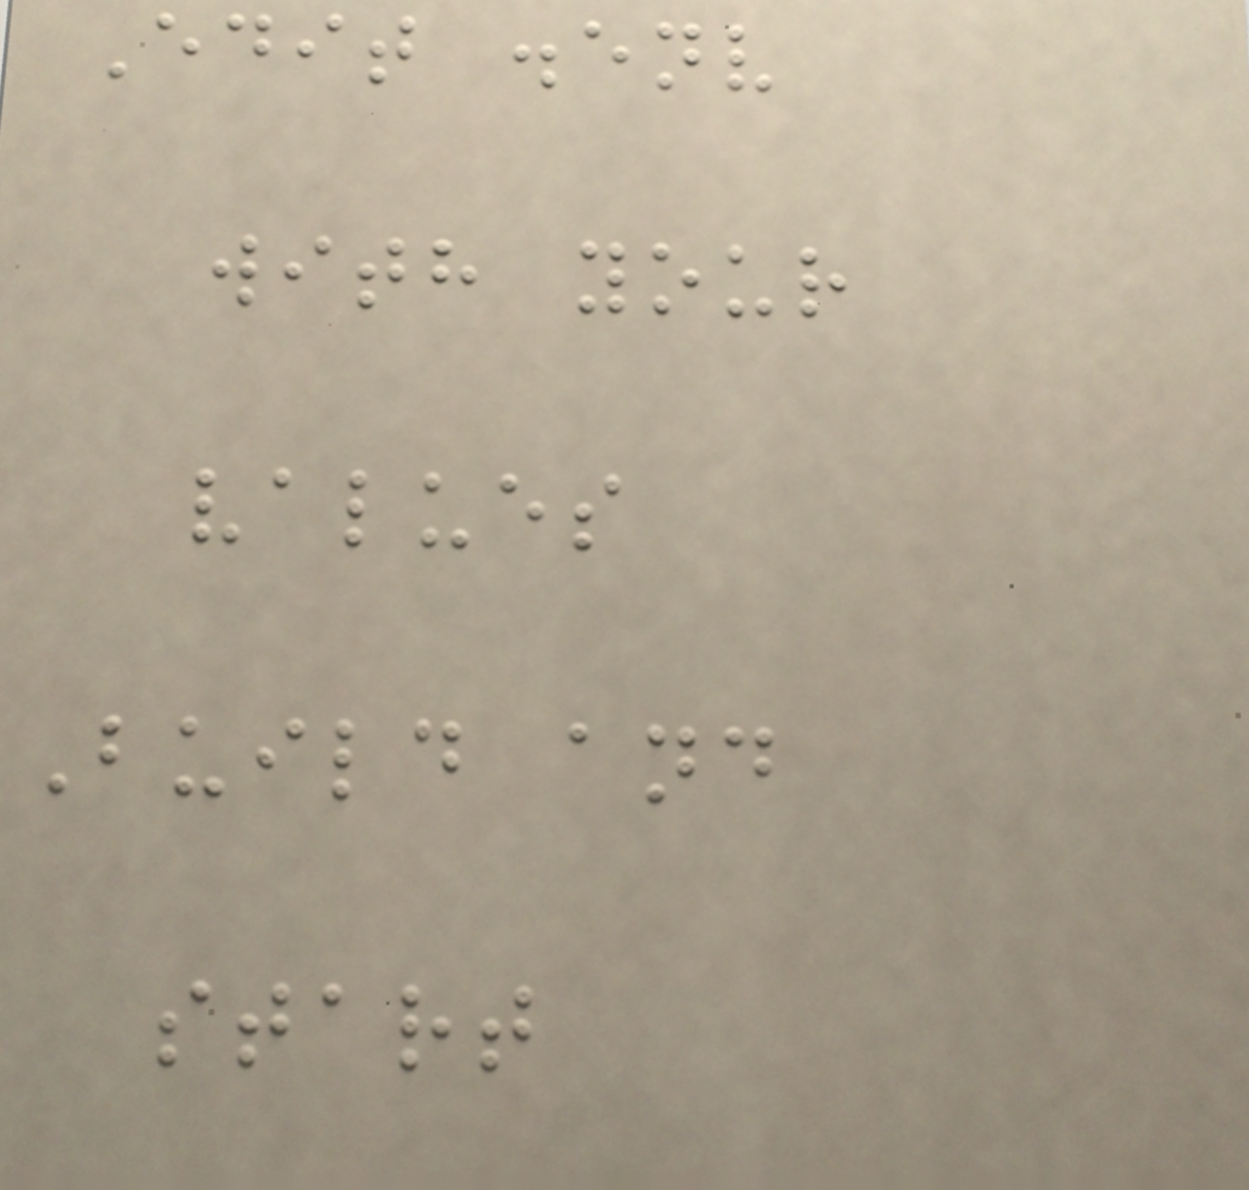Edit .env
with your
values
Build and
start
